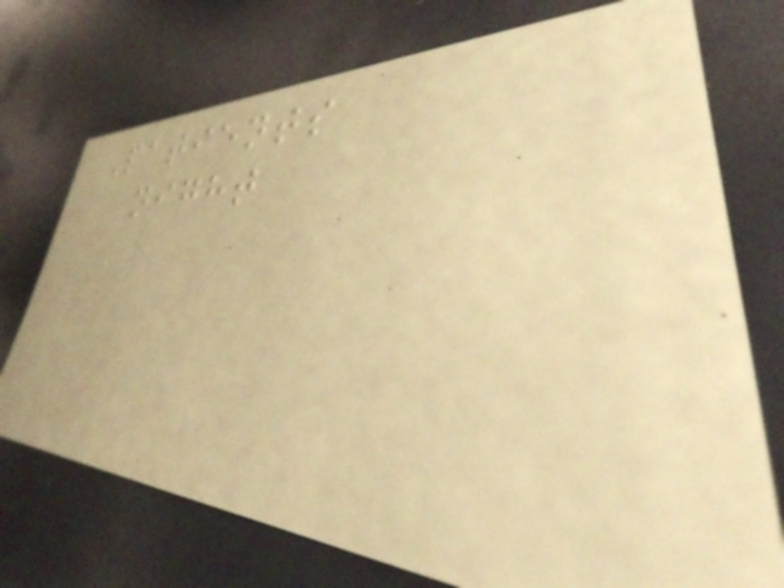Patients
night
